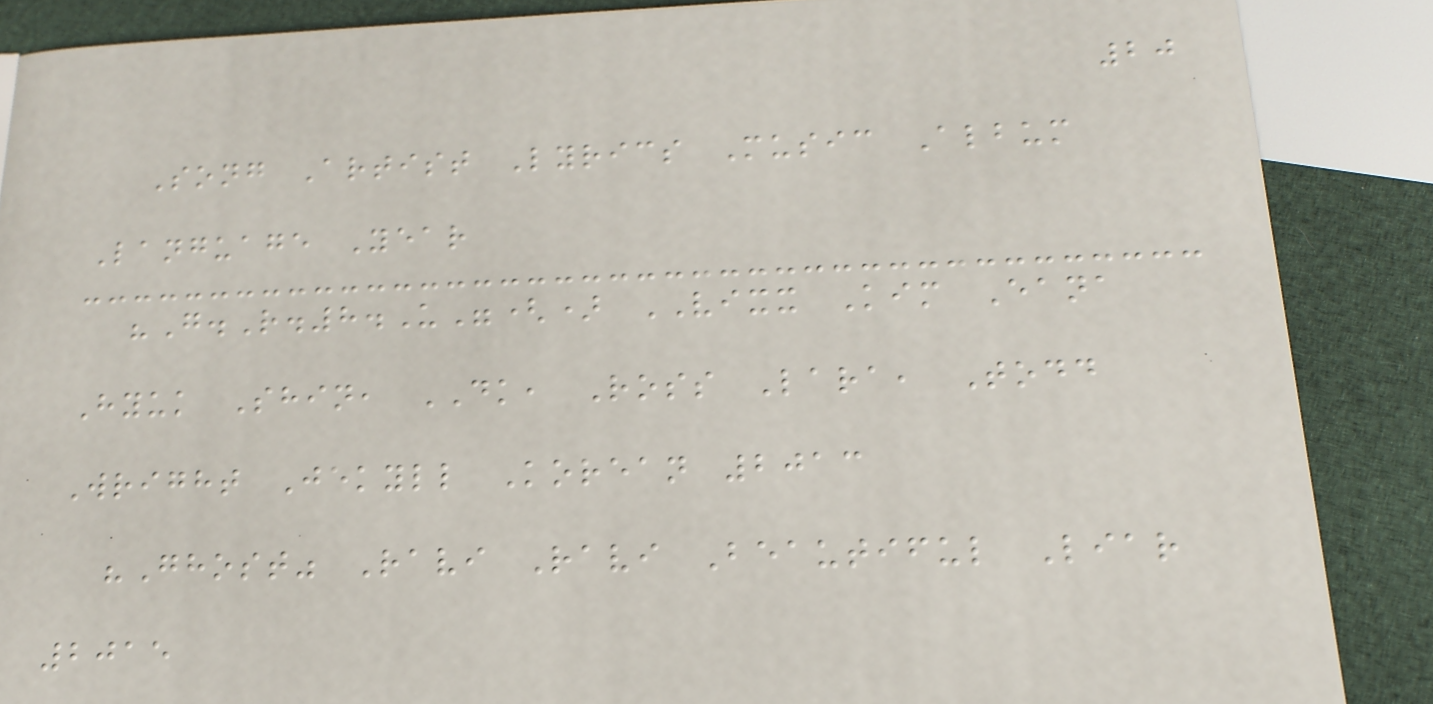20
Song Artist Lyrics Music Album
Language Year
"G.R.8.U"() VIXX Kim Eana
Hyuk Shin, DK, Ross Lara, Todd
Wright Jekyll Korean 2013
"Ghost" Ravi Ravi Beautiful Liar
2015
